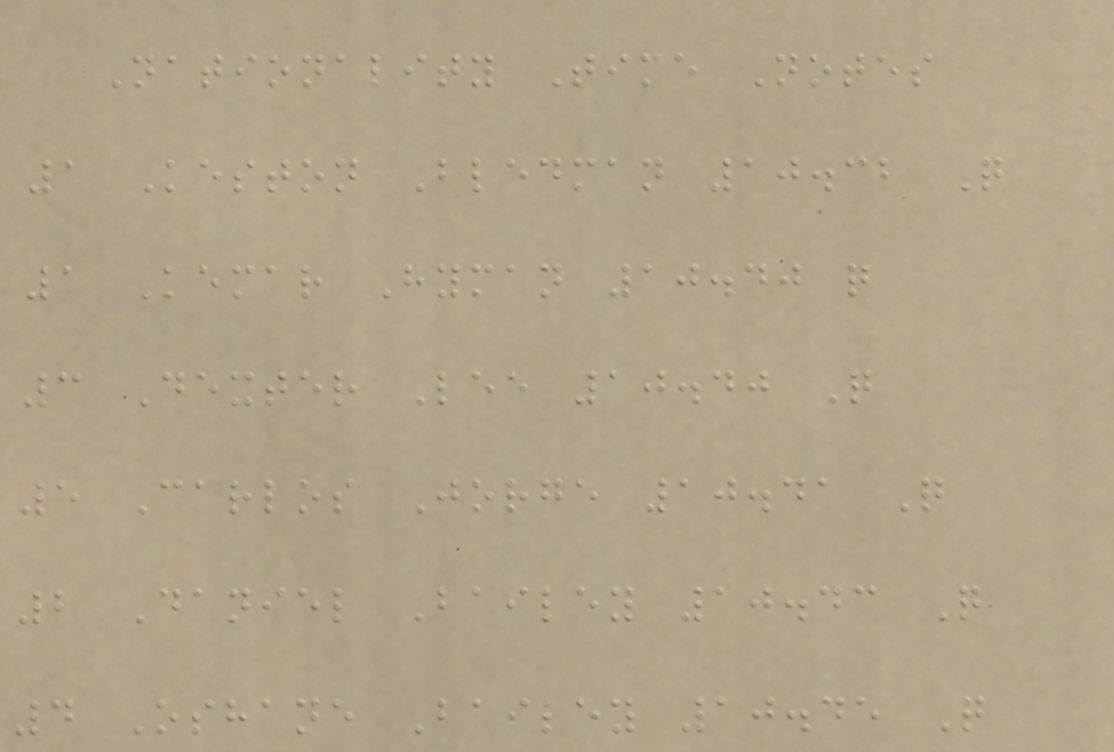Nationality Time Notes
1 Keston Bledman 10.32 Q
1 Kemar Hyman 10.40 q
3 Dexter Lee 10.40 Q
5 Carlos Jorge 10.41 Q
2 Daniel Bailey 10.43 Q
4 Oshane Bailey 10.45 Q
